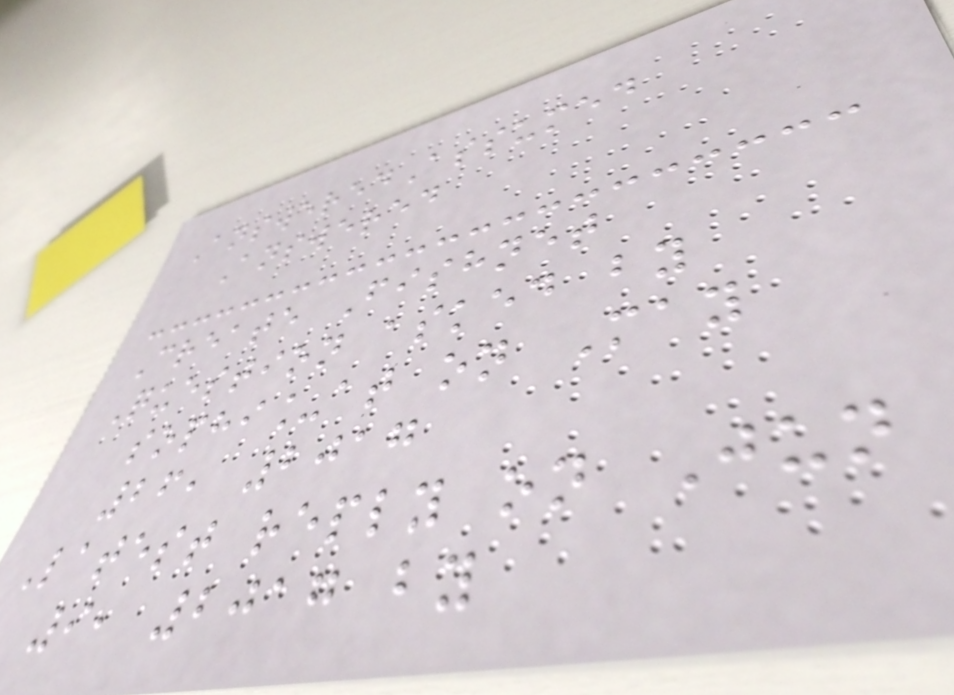AnsweredAssumed
Answered
Create Fishnet
Question asked by
sophi_at on May
26, 2017
Latest reply on Jun
9, 2017 by
